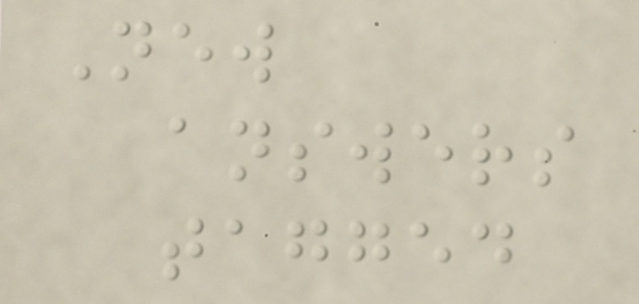New
answers
tagged
